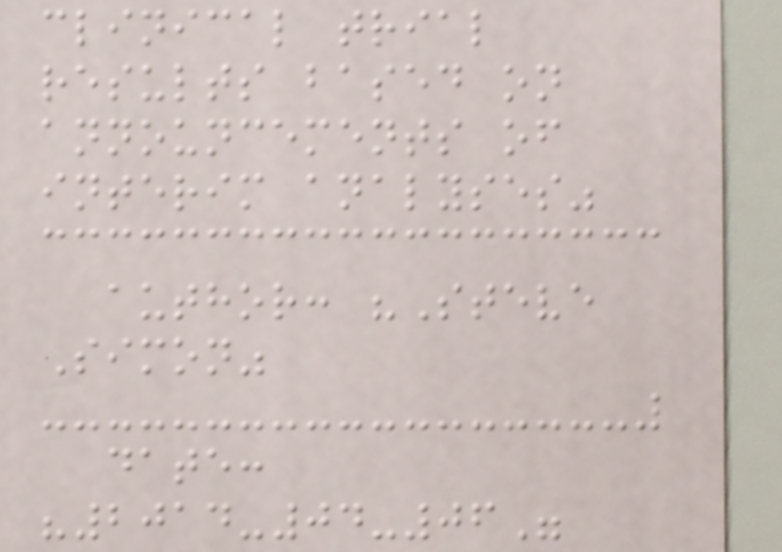clinical trial
results based on
announcements of
interim analyses"
author: "Steve
Simon"
date:
"2014-04-06"
